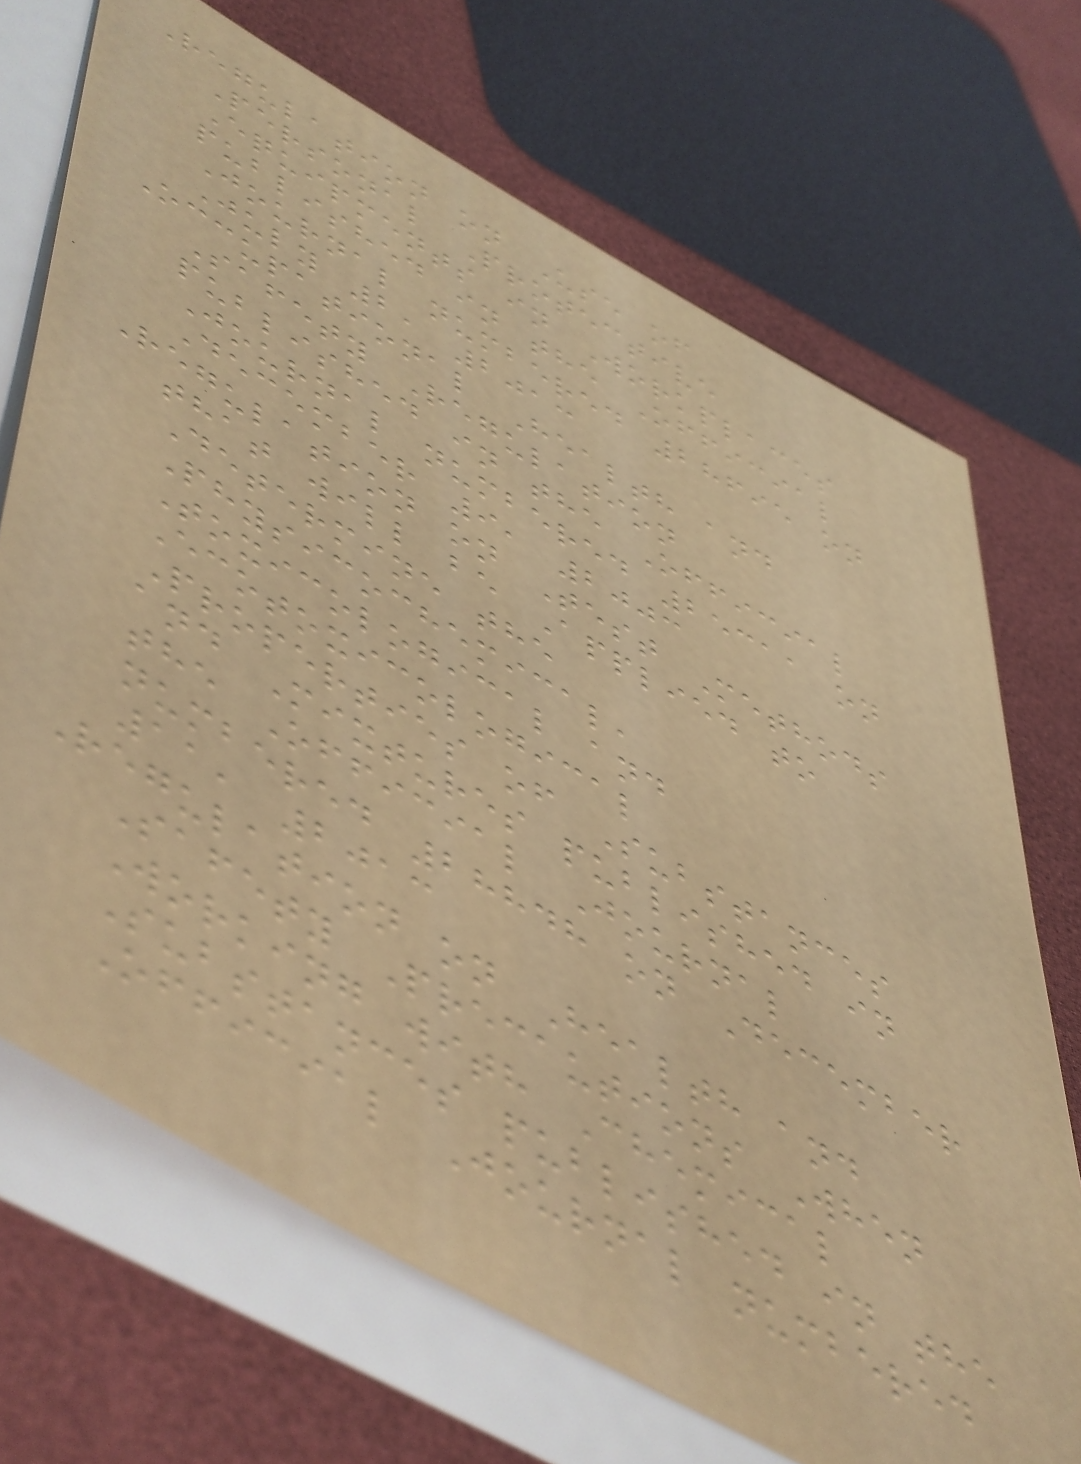Regulation on Use of
Personal Protective
Equipments in Workplaces
published in the Official
Journal numbered 28695 on
July 2, 2013
Occupational Health and
Safety Regulation
published in the Official
Journal numbered 25311 on
December 9, 2003
Regulation on Test Methods
that will be Applied to
Determine the
Physicochemical,
Toxicological and
Ecotoxicological
Properties of Substances
and Mixtures published in
the Official Journal
numbered 28848 on December
11, 2013
Regulation on Health and
Safety Precautions When
Working with Chemical
Substances published in the
Official Journal numbered
